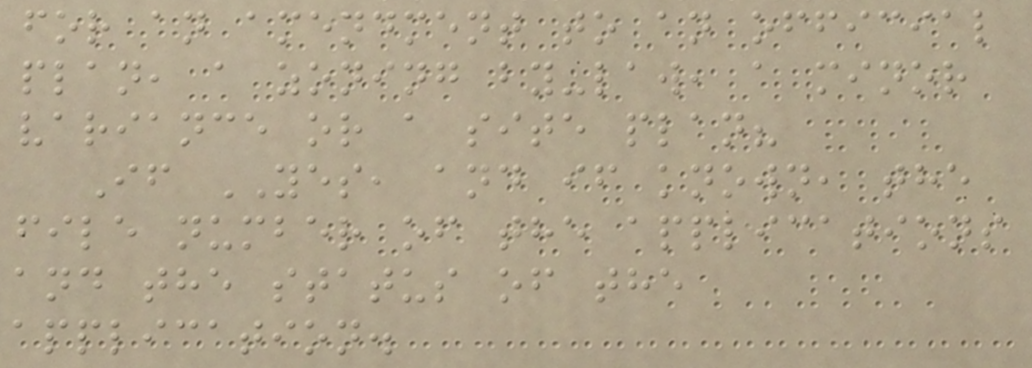for an amendment to an official
plan, a zoning by-law, a minor
variance or a site plan?
If YES, and if known, the
file number of the applications
and the status of the
application.
